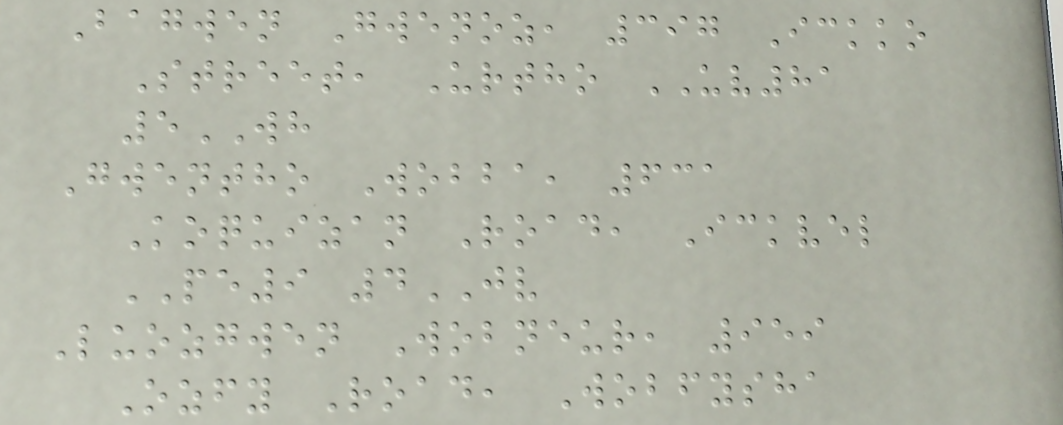Bagwen Gwenoz, 397 Ickko
Street, Urtho UV81
5WH
Gwentho Wobba, 631
Koquizan Road, Ickvel
PE9 4JV
Luozgwen Wobneur, 959
Ozfy Road, Wobfysha
